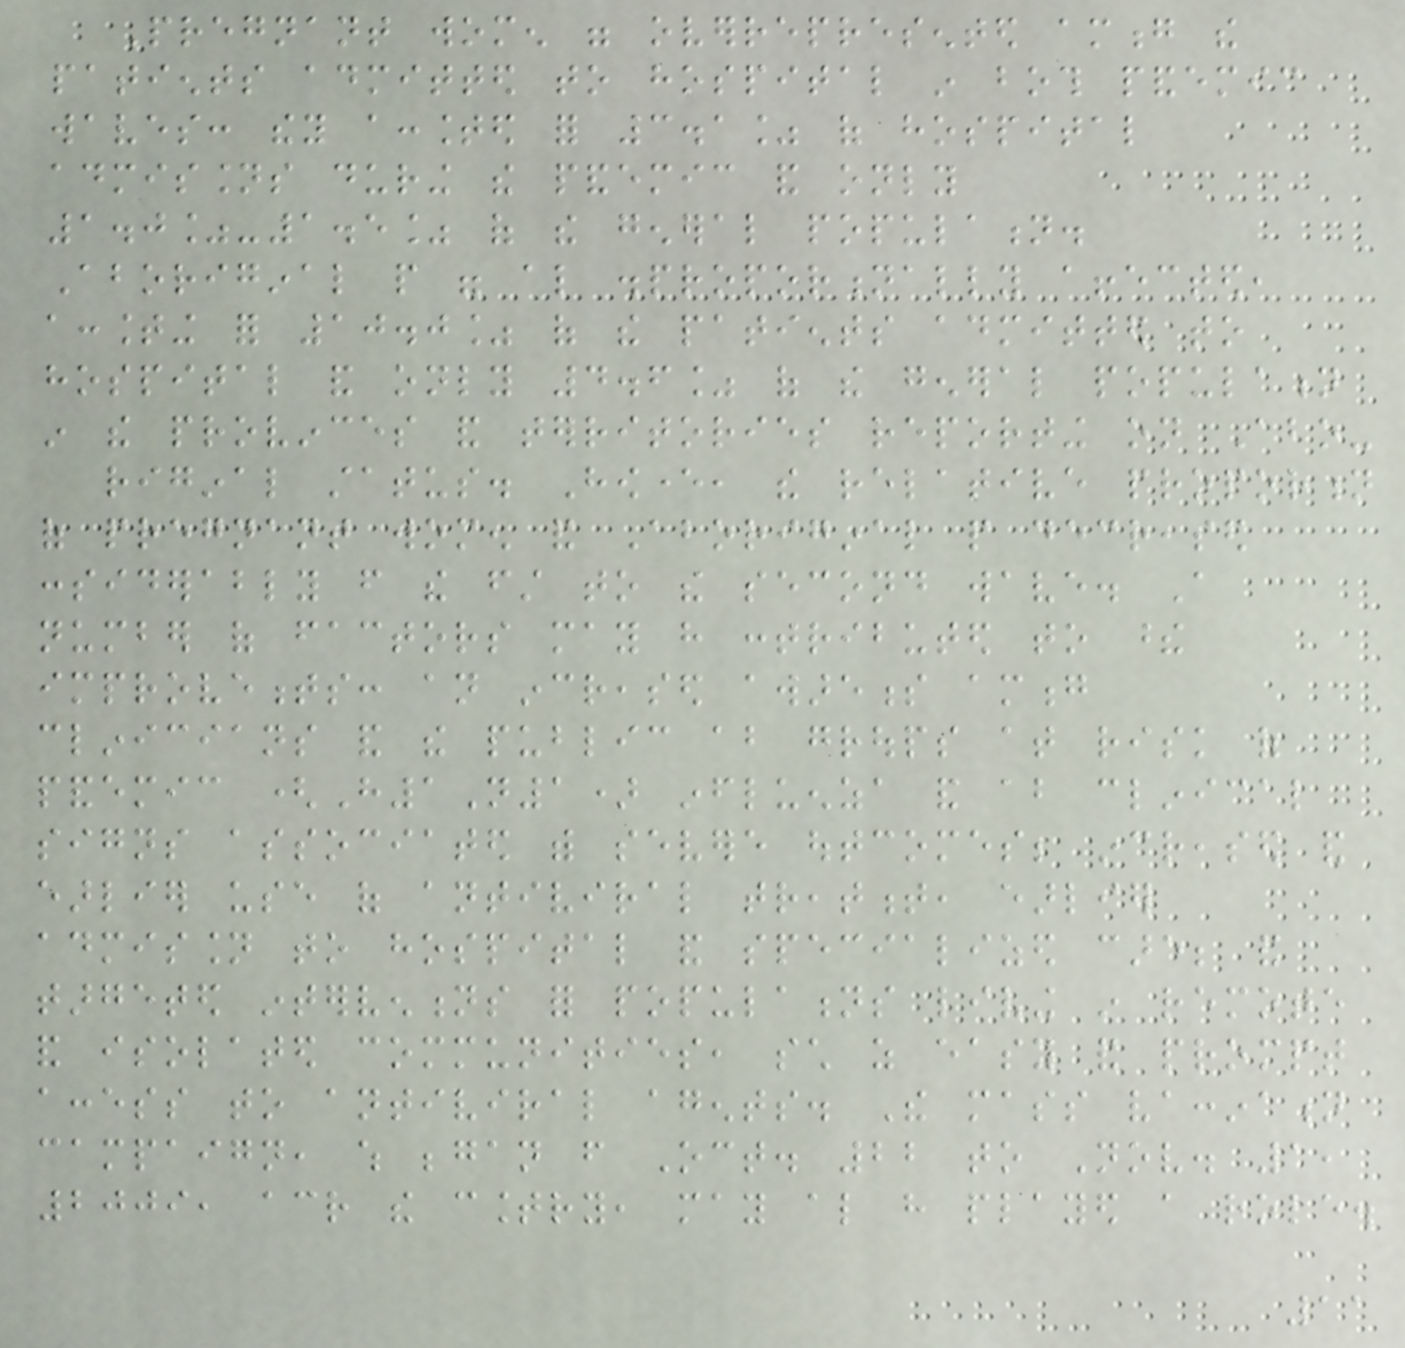Pregnant women were overrepresented among the
patients admitted to hospital in both pandemic
waves: they accounted for 3.1% of hospital
admissions during the pandemic and only
1.0%-1.5% of the general population.
Aboriginal people were also disproportionally affected,
accounting for 10.0% of the patients admitted to
hospital and only 4.6% of the general population
in the provinces and territories reporting on Abo-
riginal status. However, the relative proportion
of pregnant women and Aboriginal people decreased
considerably from the first to the second wave. A
number of factors may have contributed to these
improvements: an increased awareness among
clinicians and the public about groups at risk of
pandemic (H1N1) influenza and about clinical
signs associated with severe outcomes; increased and
earlier use of antiviral treatment, earlier
admission to hospital and specialized care; and
targeted interventions for populations living in remote
and isolated communities, such as easy and prompt
access to antiviral agents. The mass vaccination
campaign, which began from Oct. 22 to Nov. 1,
2009, across the country, may also have played a role.
11
